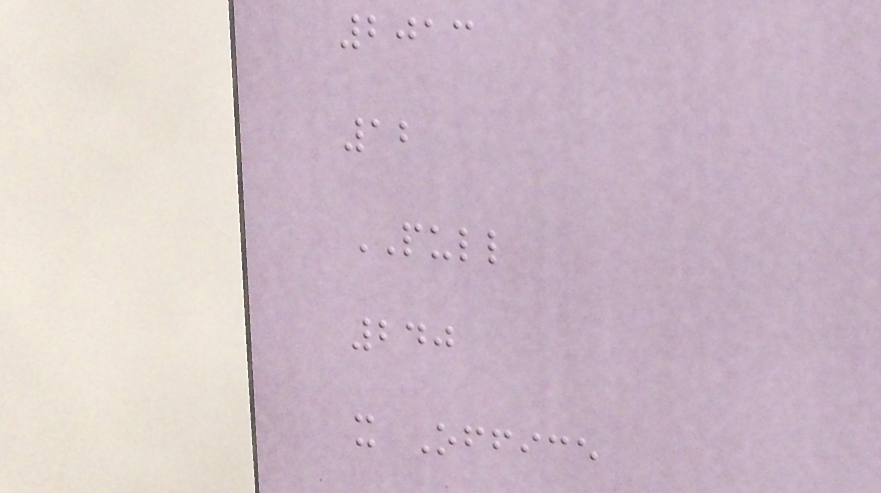2013
12
PULL
240
x Office
